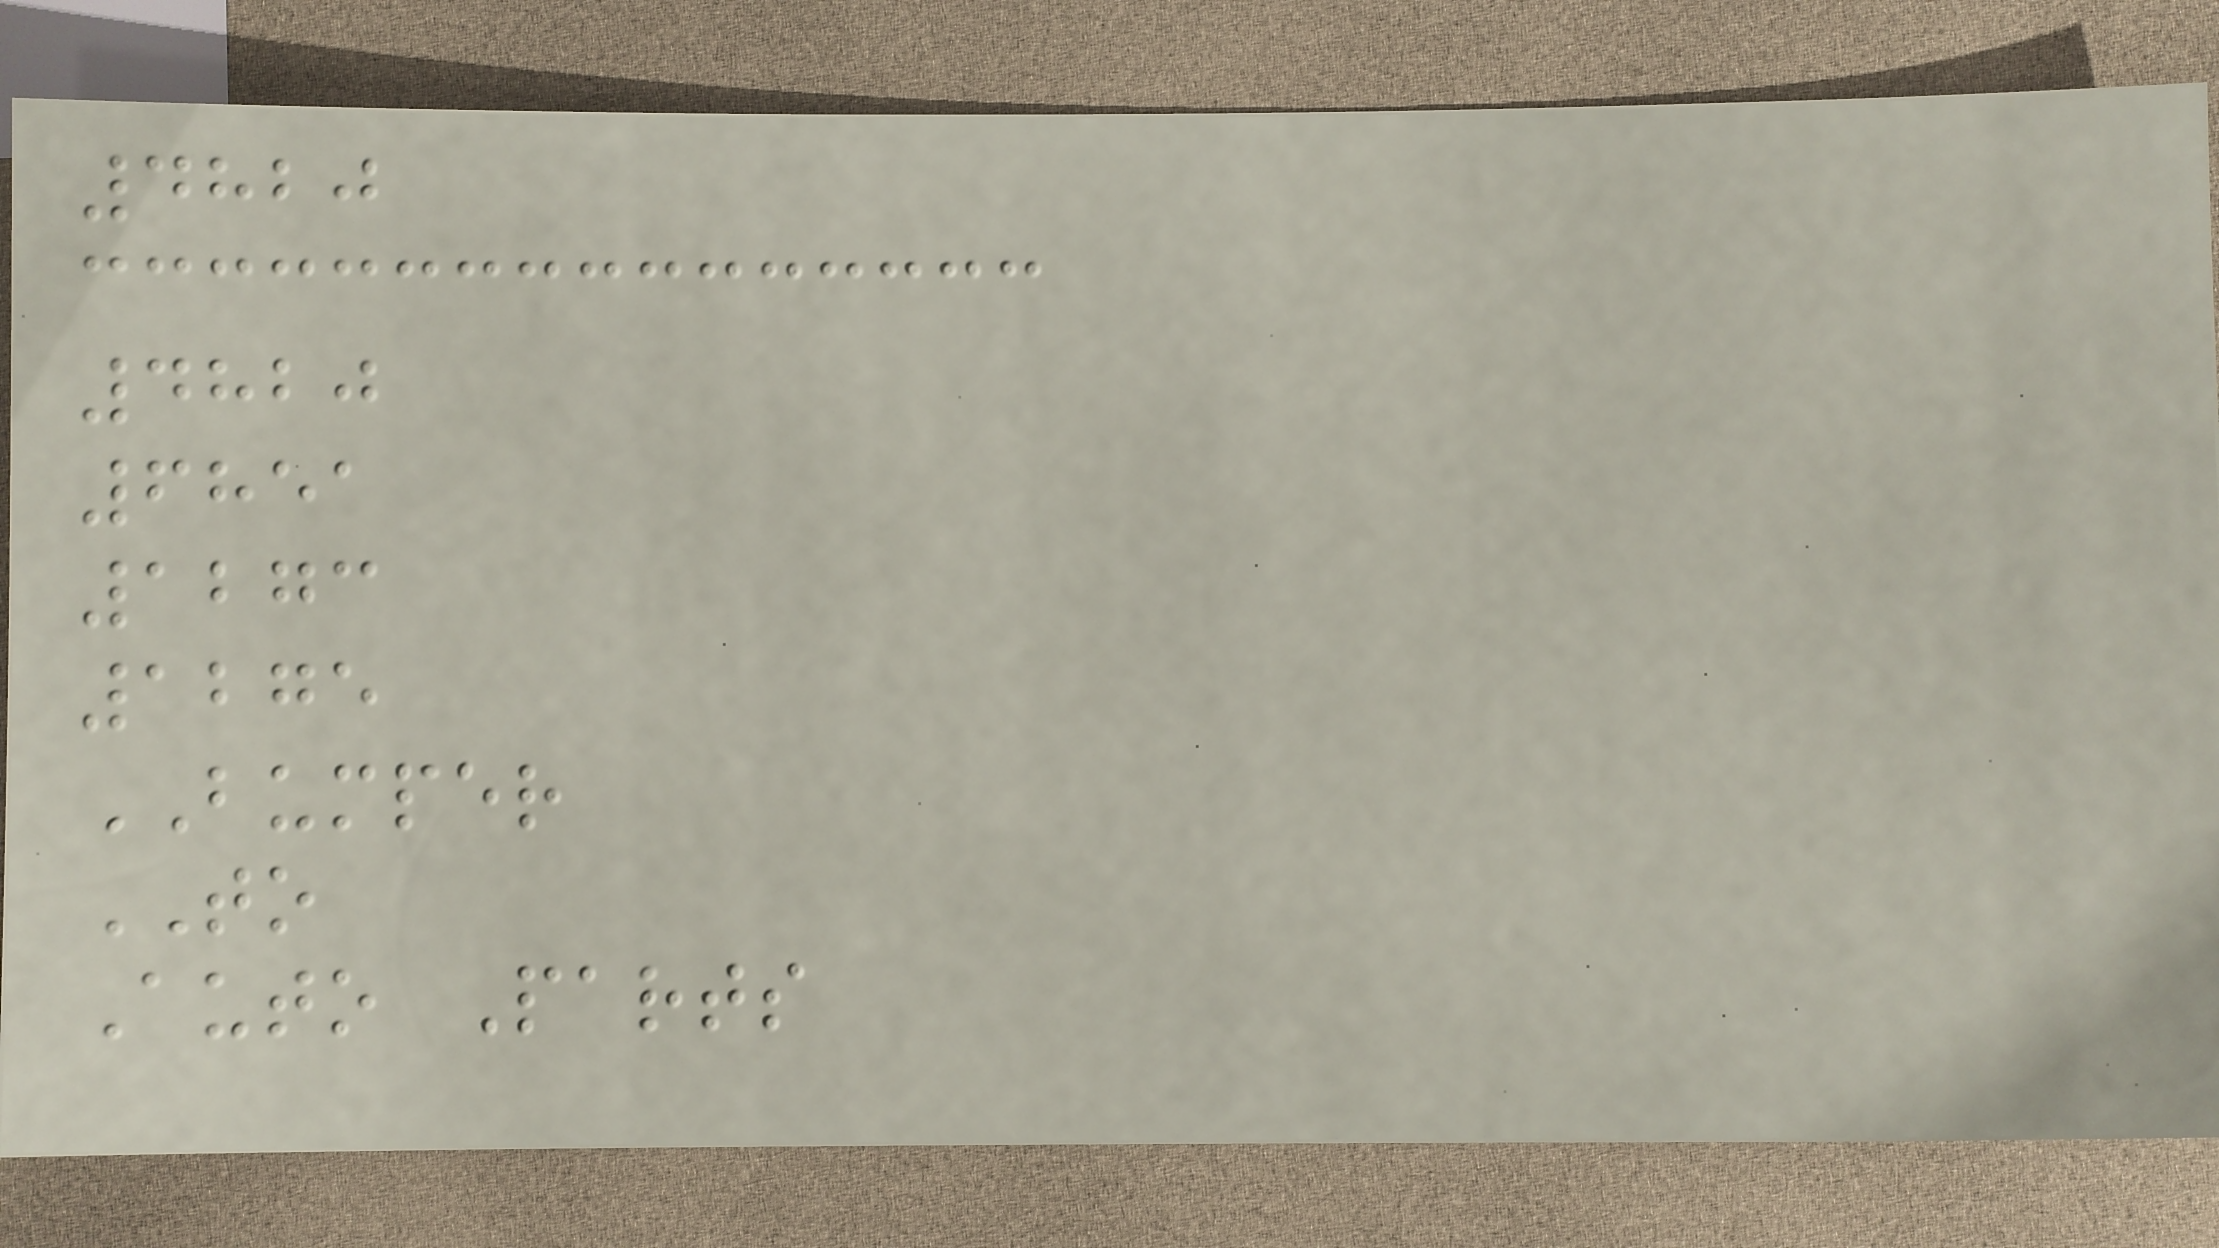4820
4820
6851
1273
1275
BUMPER
TO
Auto Parts
